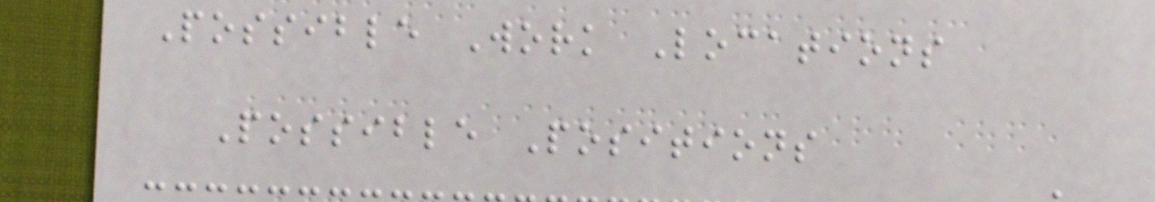Possible Work Locations
Possible Positions
